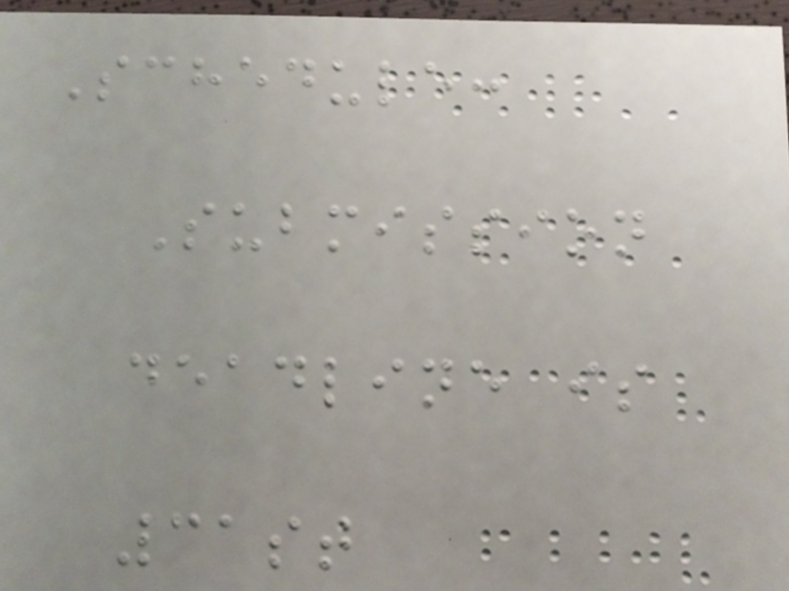Schedule:
Submission
deadline is
31st
